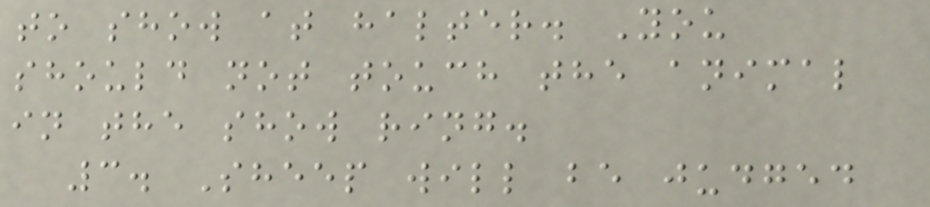to show at halter. You
should not touch the animal
in the show ring.
3. Sheep will be judged
